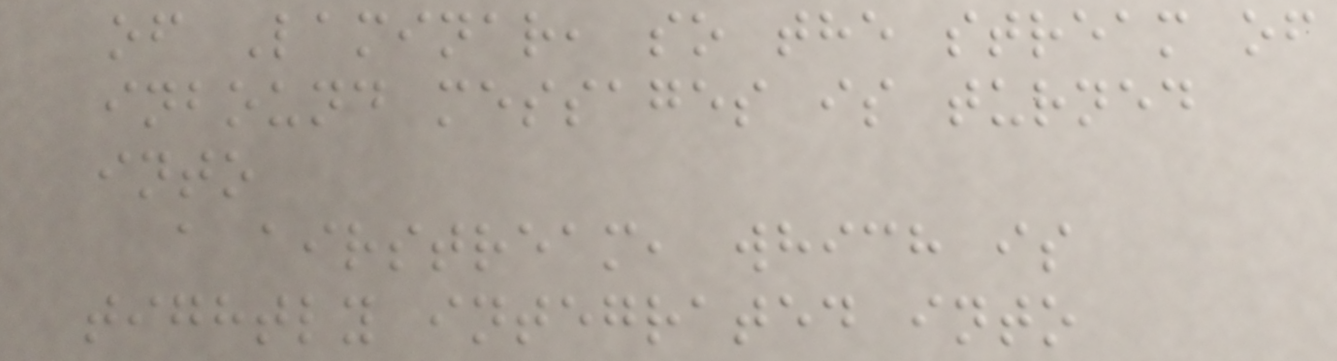of Laminar, so the stream of
inbound messages is turned
into
a airstream, which is
tightly integrated into
